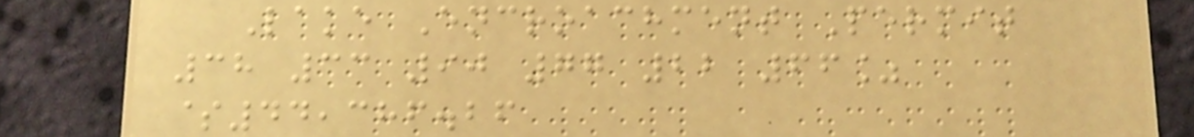Lake Encroachment Permit
38 33 90 77 22 66%
$44,386.26
